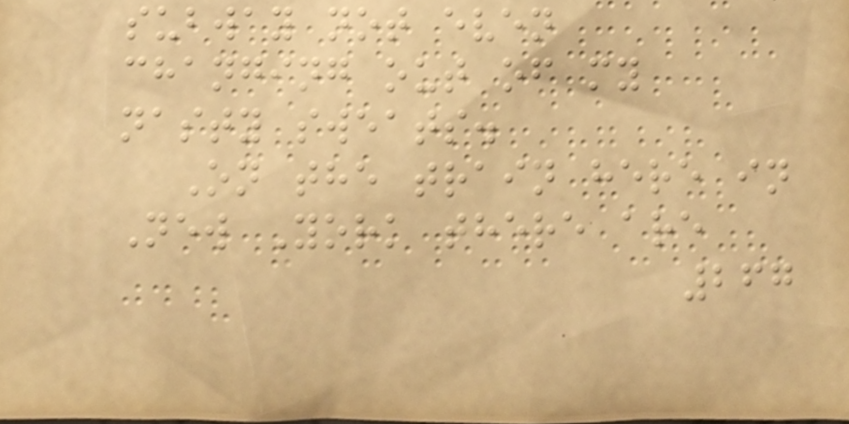subway not even
changing out of my
nasty sweats.
On the train here in
New York there are
267
